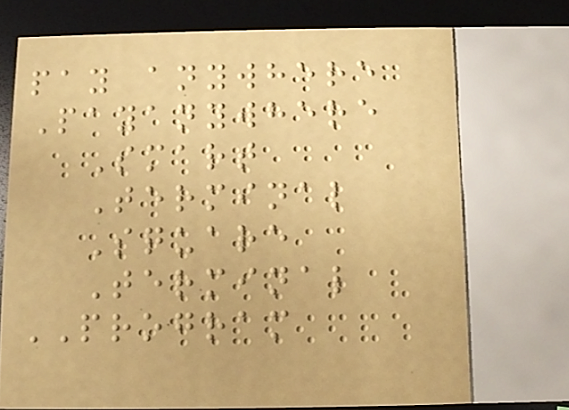pay anywhere
Payanywhere
Smart
Terminal
Square
Terminal
PROGRAM
